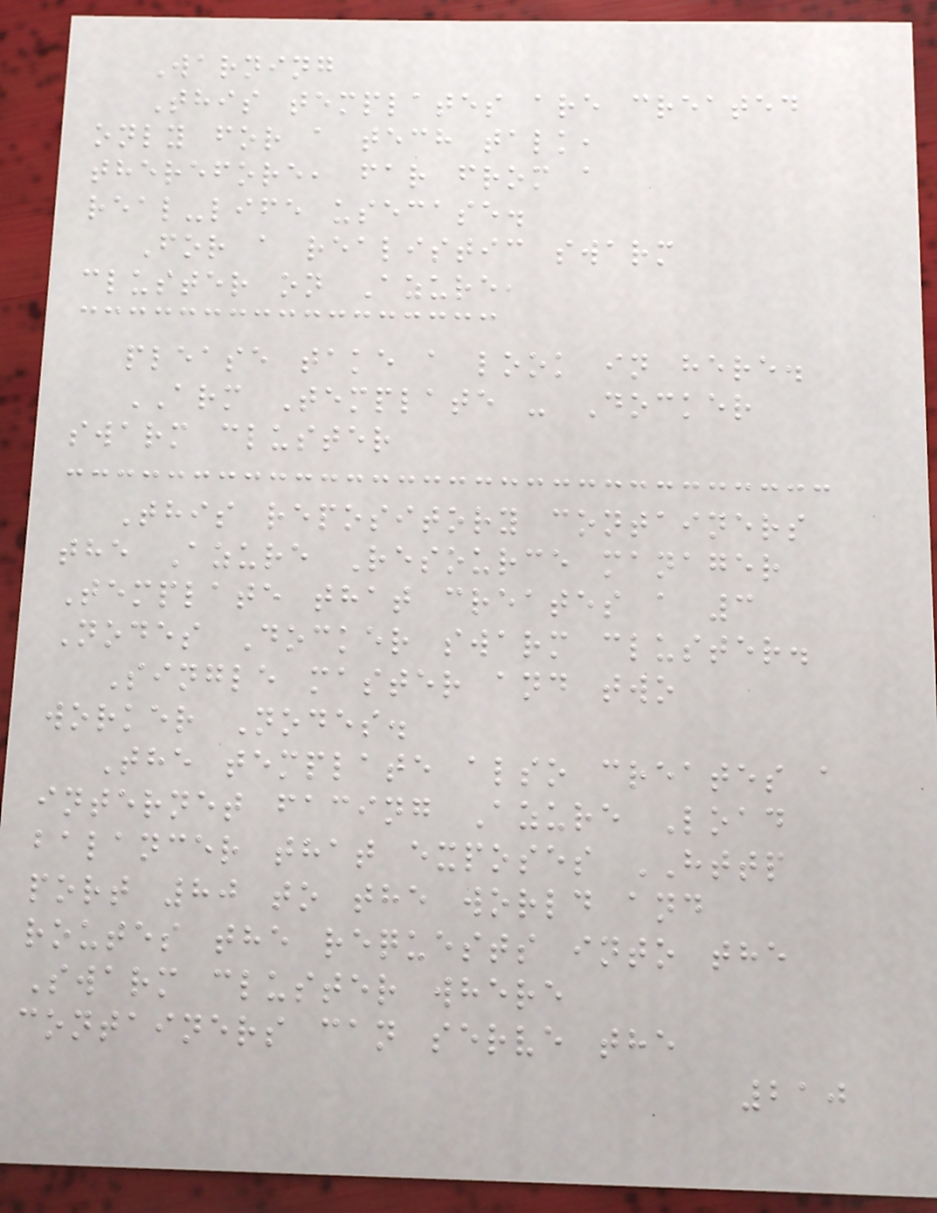Warning
This templates are created
only for a tech talk,
therefore, far from a
real-life usecase.
For a realistic swarm
cluster on Azure,
please take a look in here.
ARM Template - Docker
swarm cluster
This repository containers
the Azure Resource manager
Template that creates a 3
Nodes Docker swarm cluster.
Single master and two
worker Nodes.
The template also creates a
internet facing Azure Load
balancer that exposes HTTP
port 80 to the world and
routes the requests into the
Swarm cluster where
containers can serve the
210
